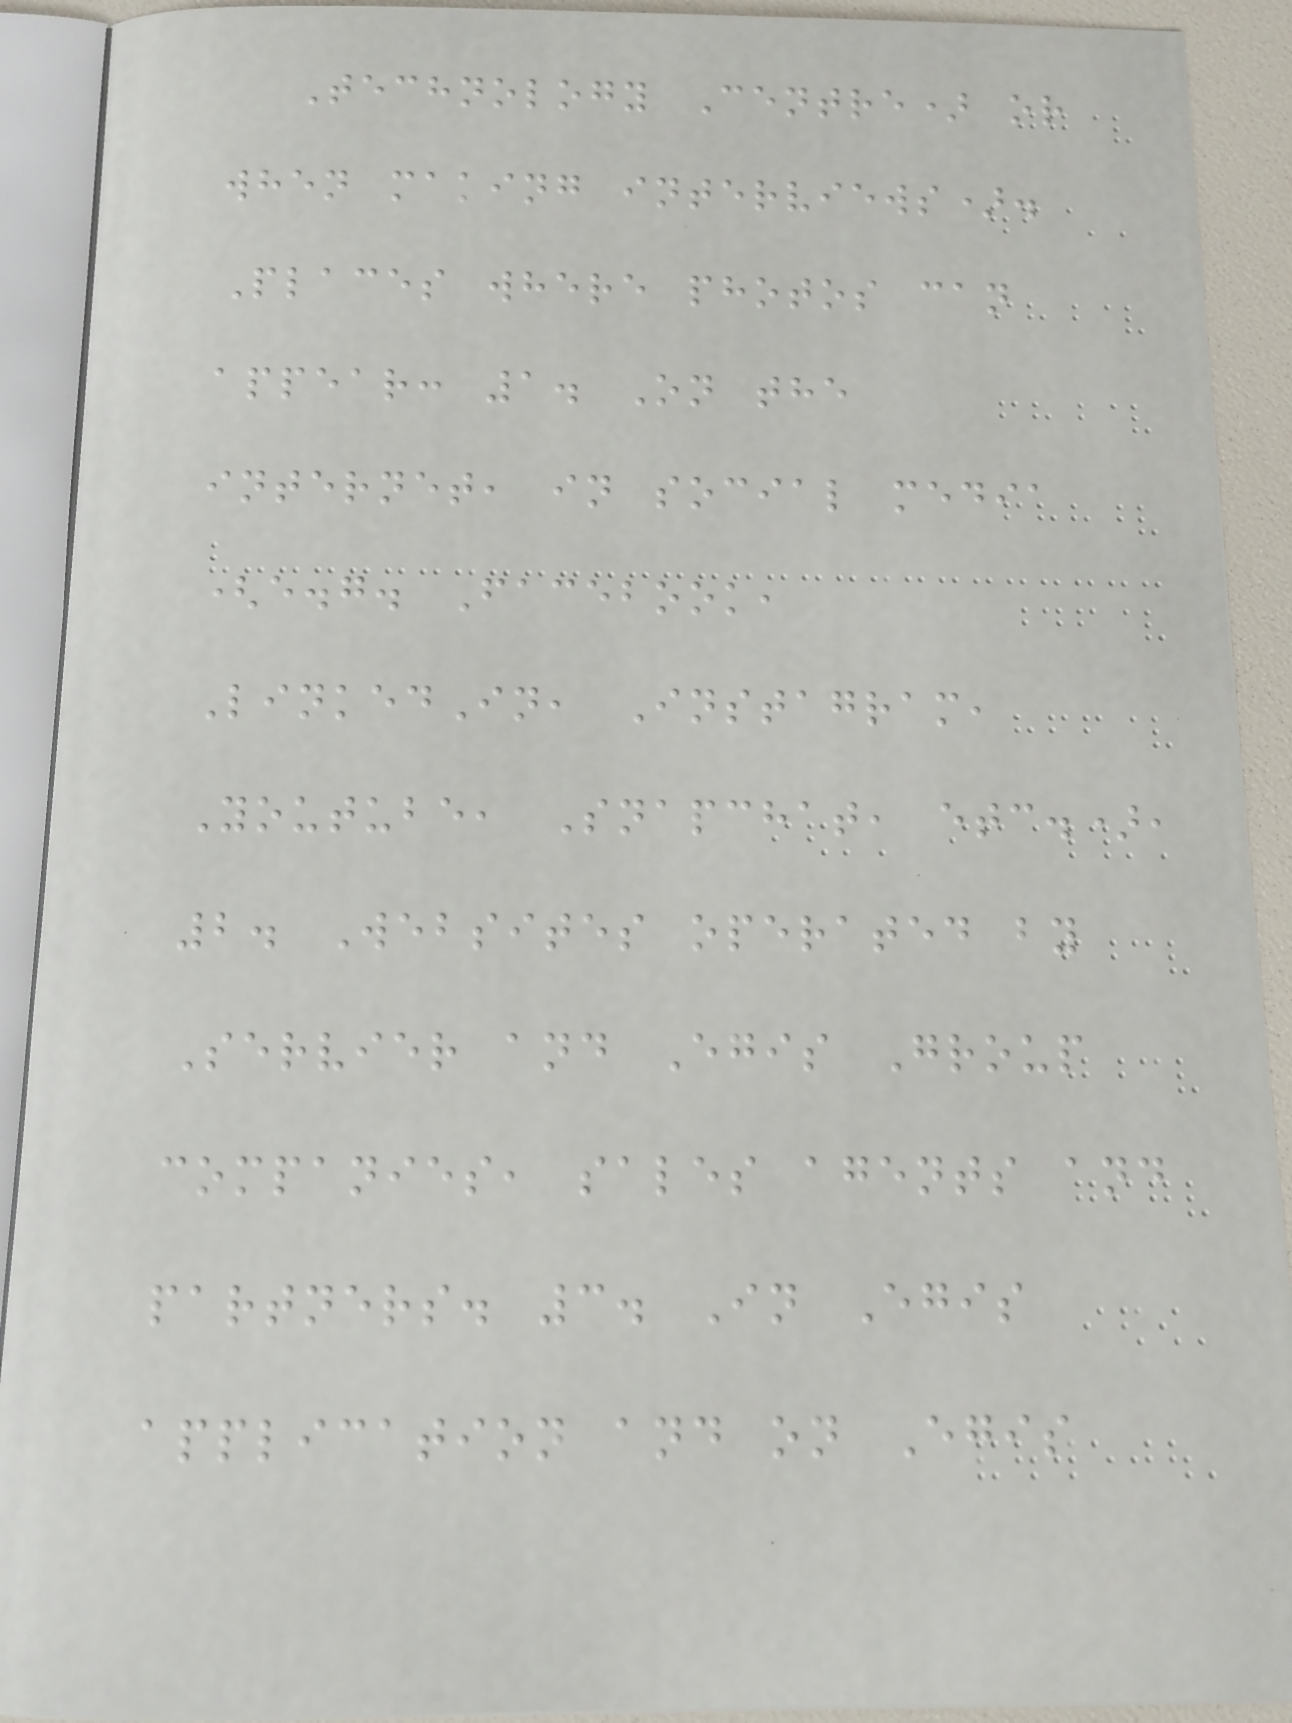Technology Centre) or
when making interviews).
Places where photos can
appear: 1. On the
internet, in social media
(e.g. Facebook,
LinkedIn, Instagram,
Youtube, Snapchat, etc.),
2. Websites operated by
Servier and Egis Group
companies, sales agents and
partners. 3. In Egis
application and on Egis
